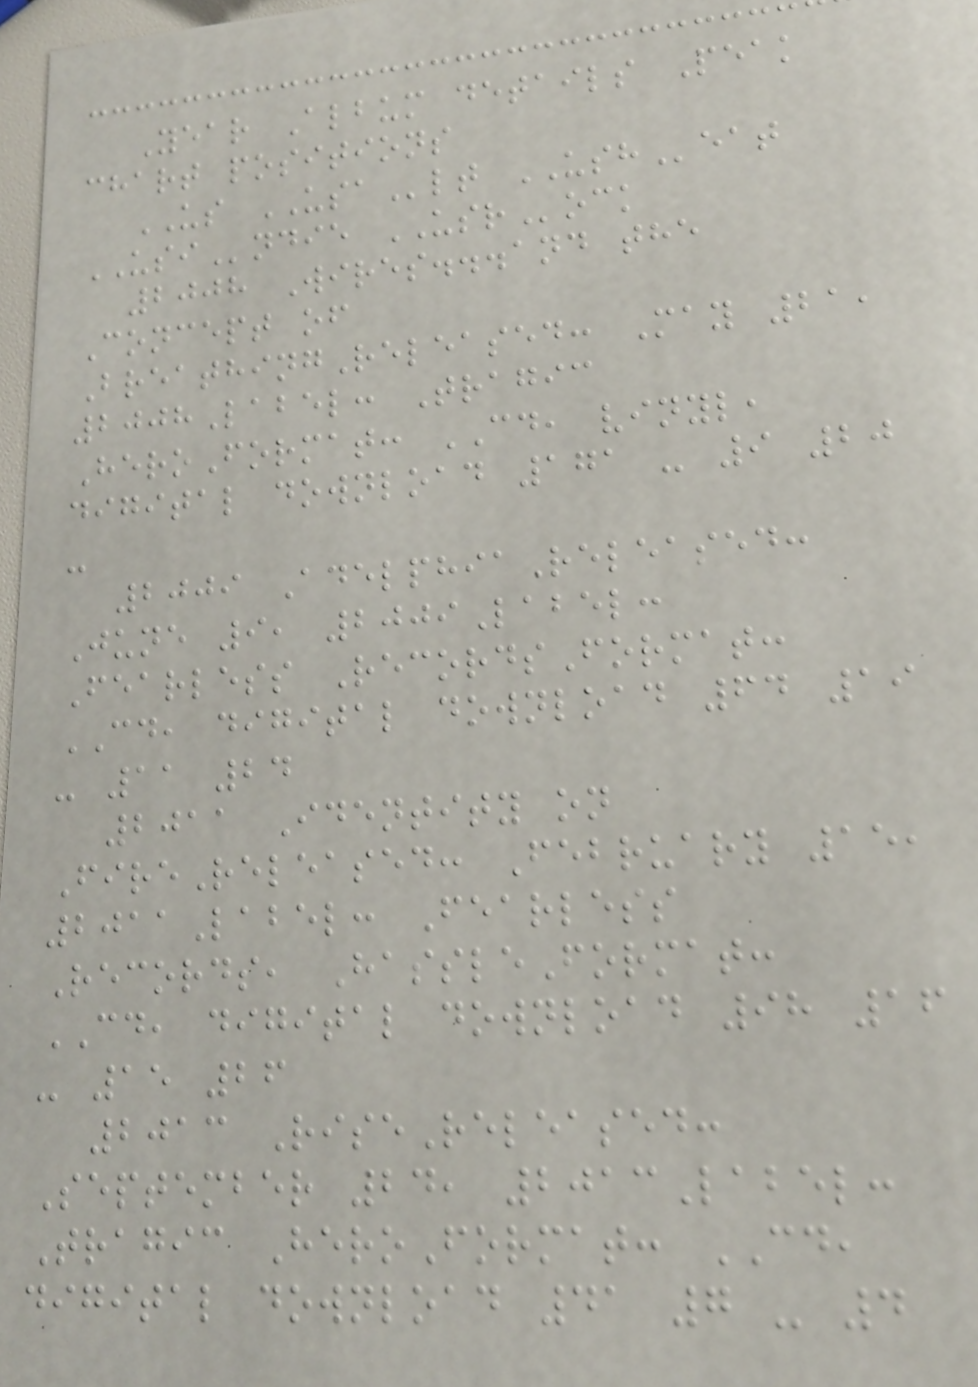Year Album details Peak
chart positions
US USAlt USHeat
USIndie USRock
2008 Wires...and the
Concept of
BreathingReleased: May 21,
2008Label: Tragic
HeroFormat: CD, vinyl,
digital download 171 - 9 20
-
2009 AdelphiaReleased:
June 9, 2009Label:
Fearless RecordsFormat:
CD, digital download 64 19
- 11 24
2011 Identity on
FireReleased: February 15,
2011Label: Fearless
Records, HassleFormat:
CD, digital download 98 16
- 15 26
2013 RiseReleased:
September 24, 2013Label:
Tragic HeroFormat: CD,
digital download 41 7 - 4
